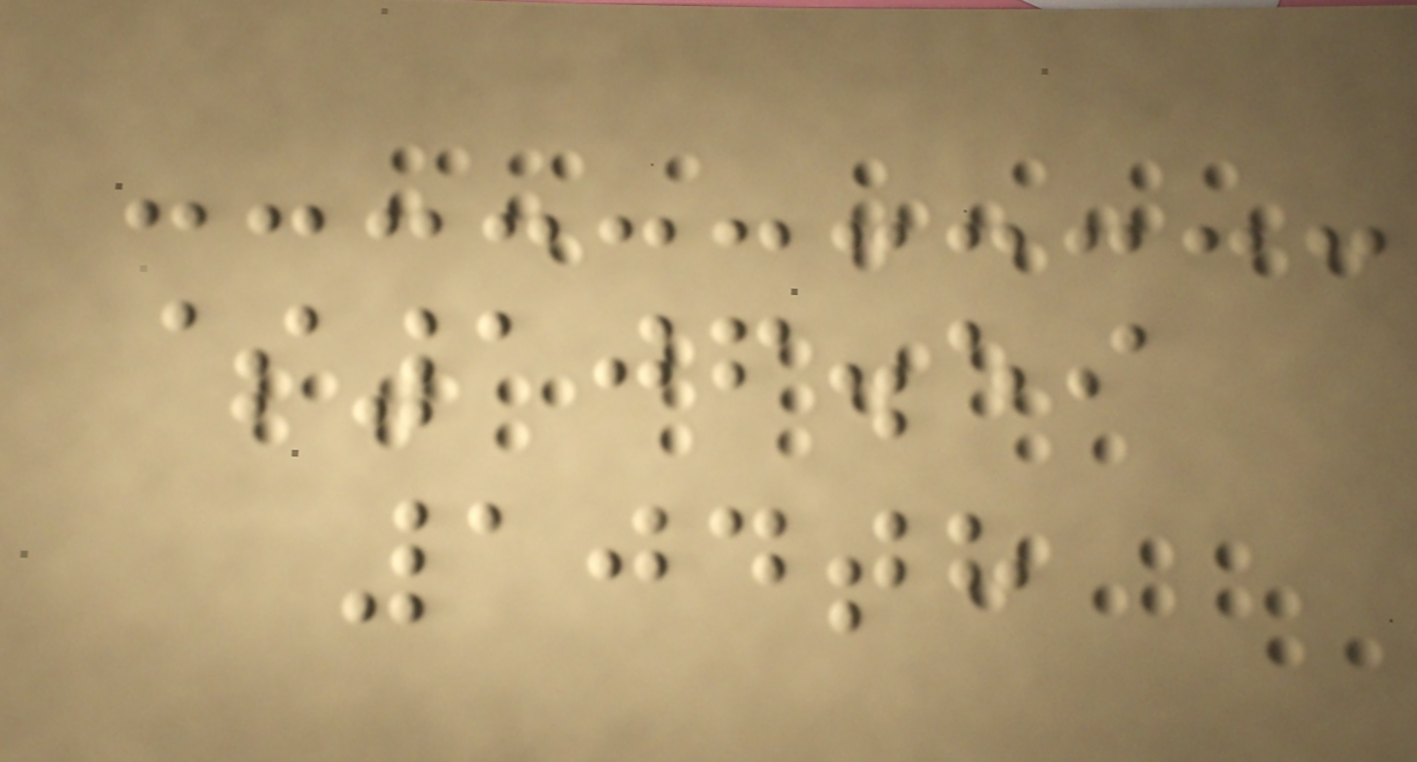$106.59
104th
